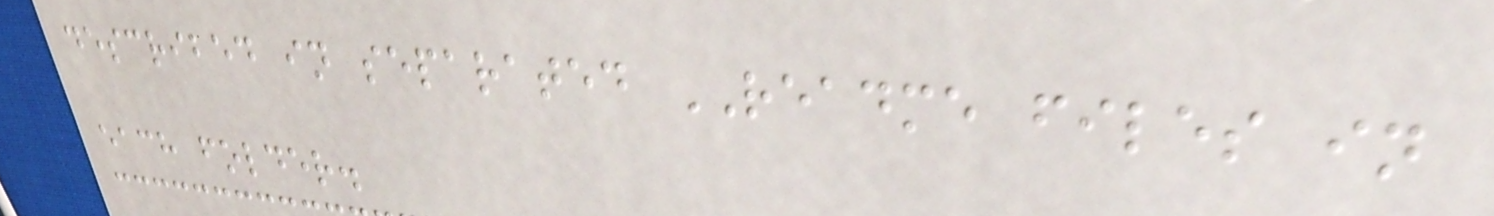described in separated README files in
each folder.
